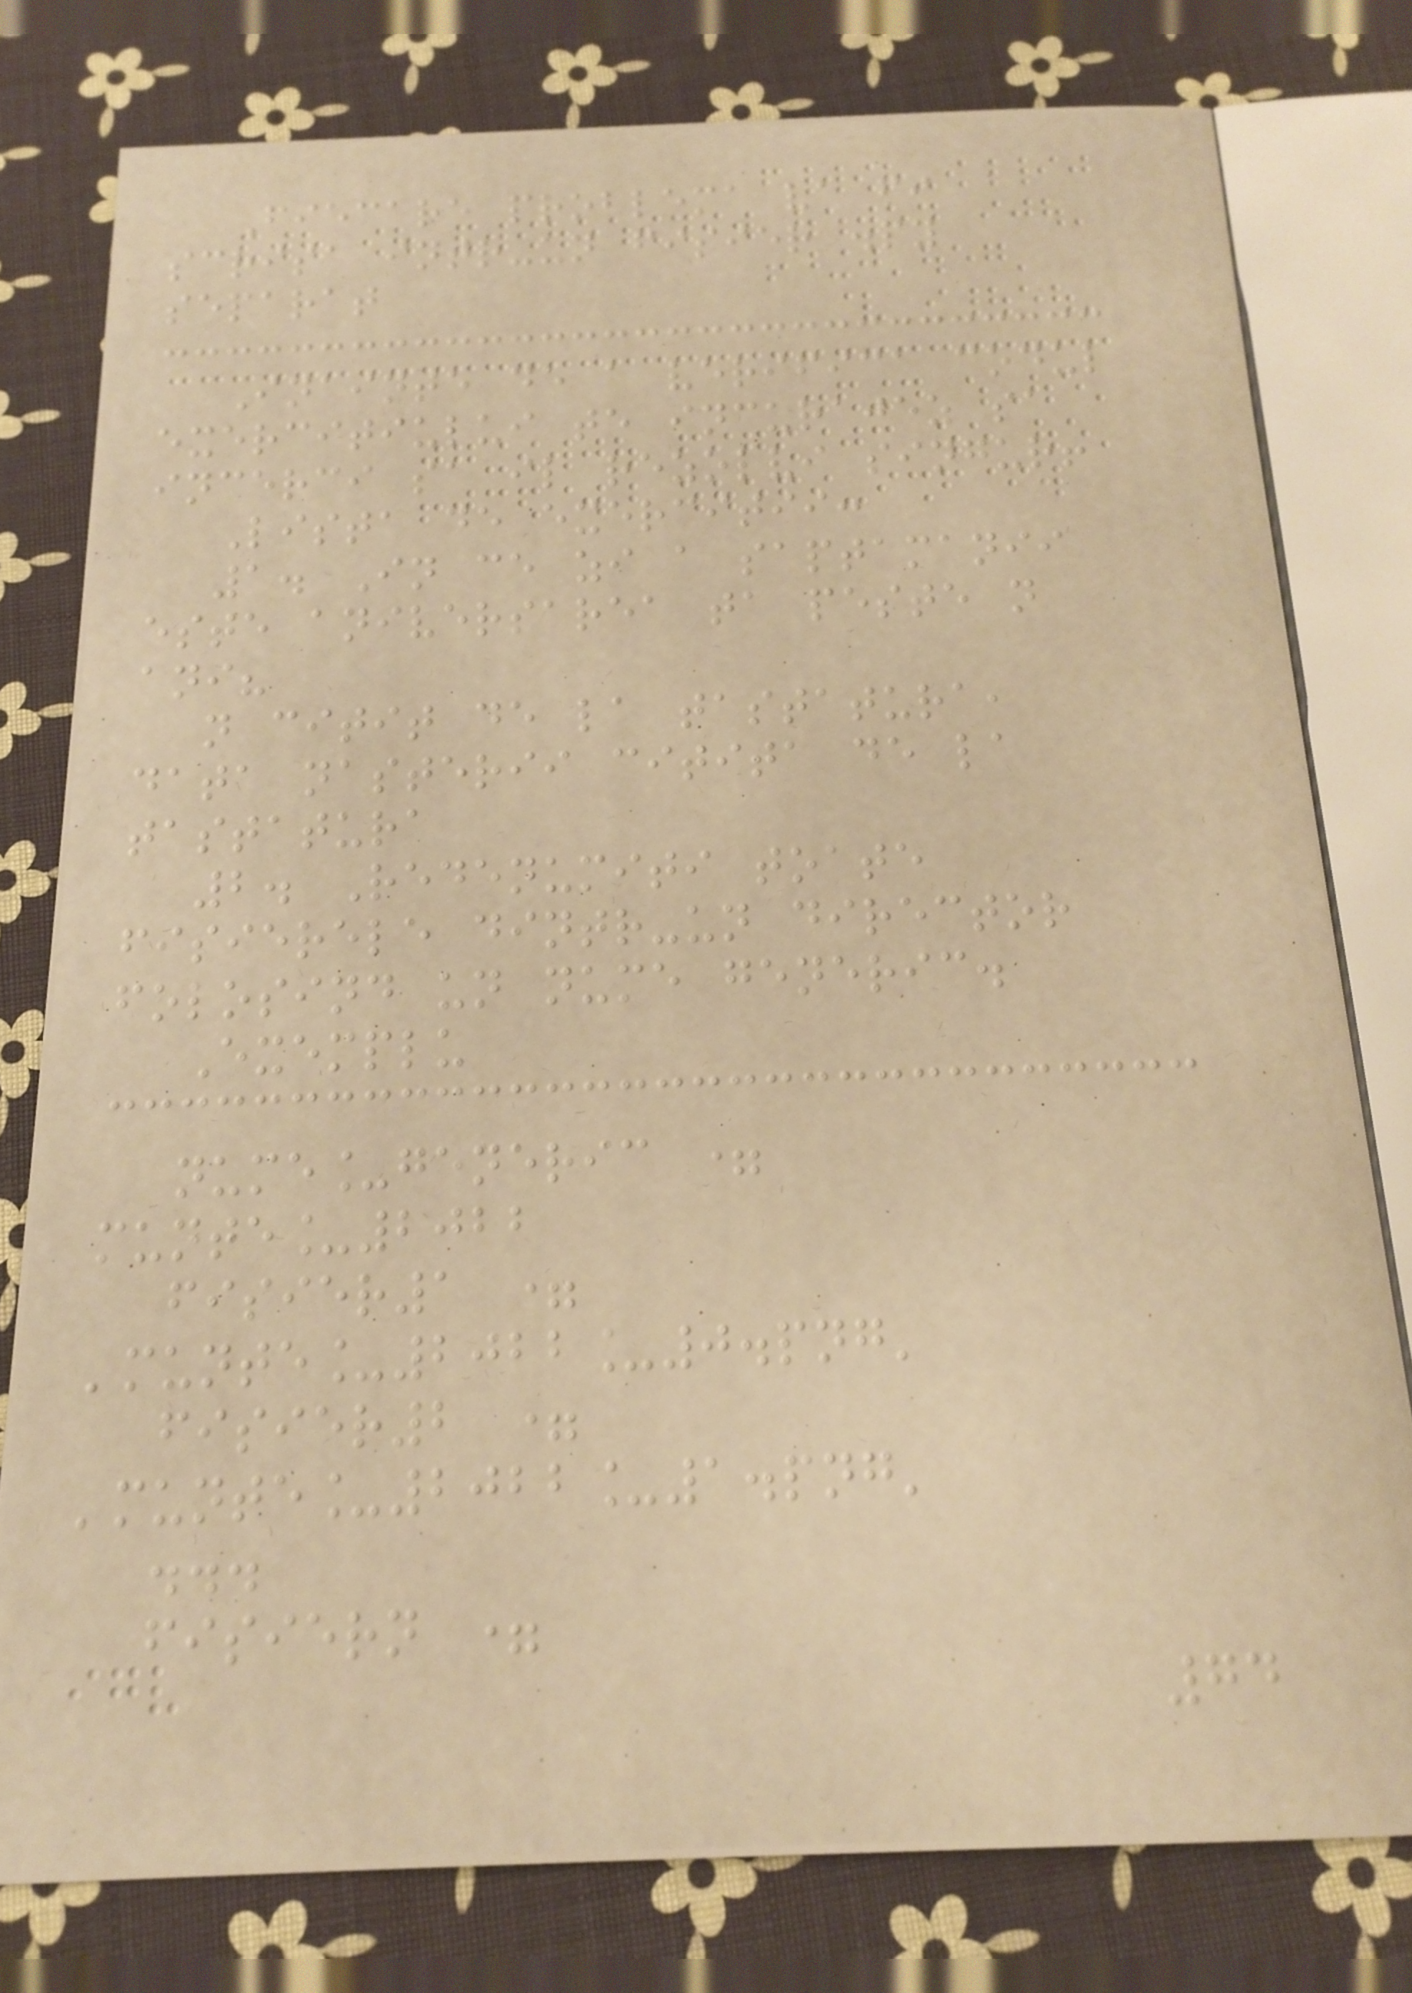Fiecare problema va fi
scrisa intr-un fisier .py
separat
Inainte de a verifica codul
exercitiului te incurajez sa
incerci sa il rezolvi singur!
Lista de exercitii:
1. In ce zi a saptamanii
este aniversarea ta peste n
ani?
n citit de la tastatura,
data nasterii citita de la
tastatura
2. Redenumiti toate
fisierele dintr-un director
folosind un nume generic.
Exemplu
nume_generic =
munte_2022
fisier1 =
'munte_2022_0.png'
fisier2 =
'munte_2022_1.png'
...
fisiern =
74
